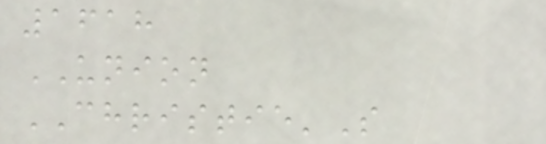1618
UNION
CHRISTIE'S
